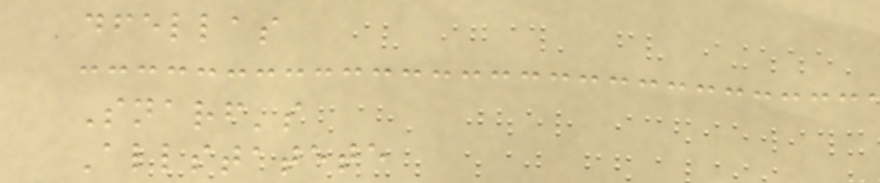dfellas
Snarf's
Allstatete
